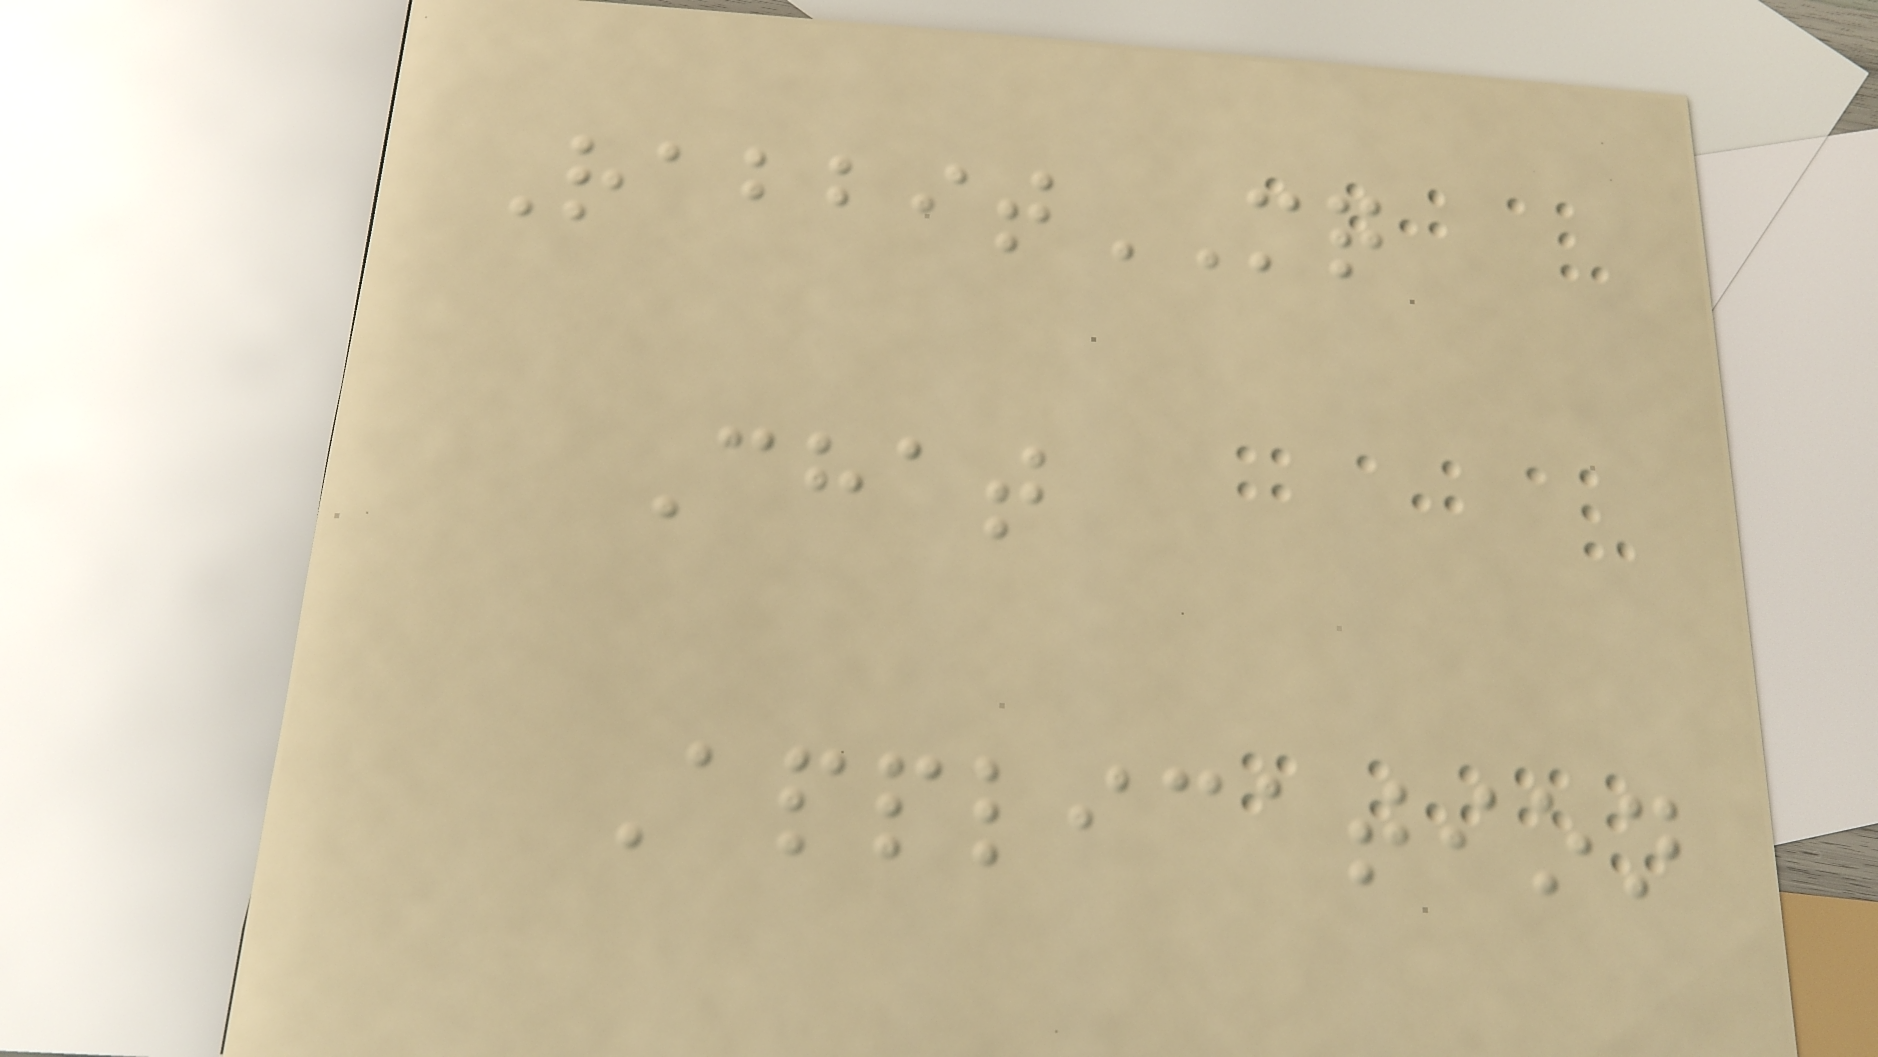RabbitMQ
Chat
Application
